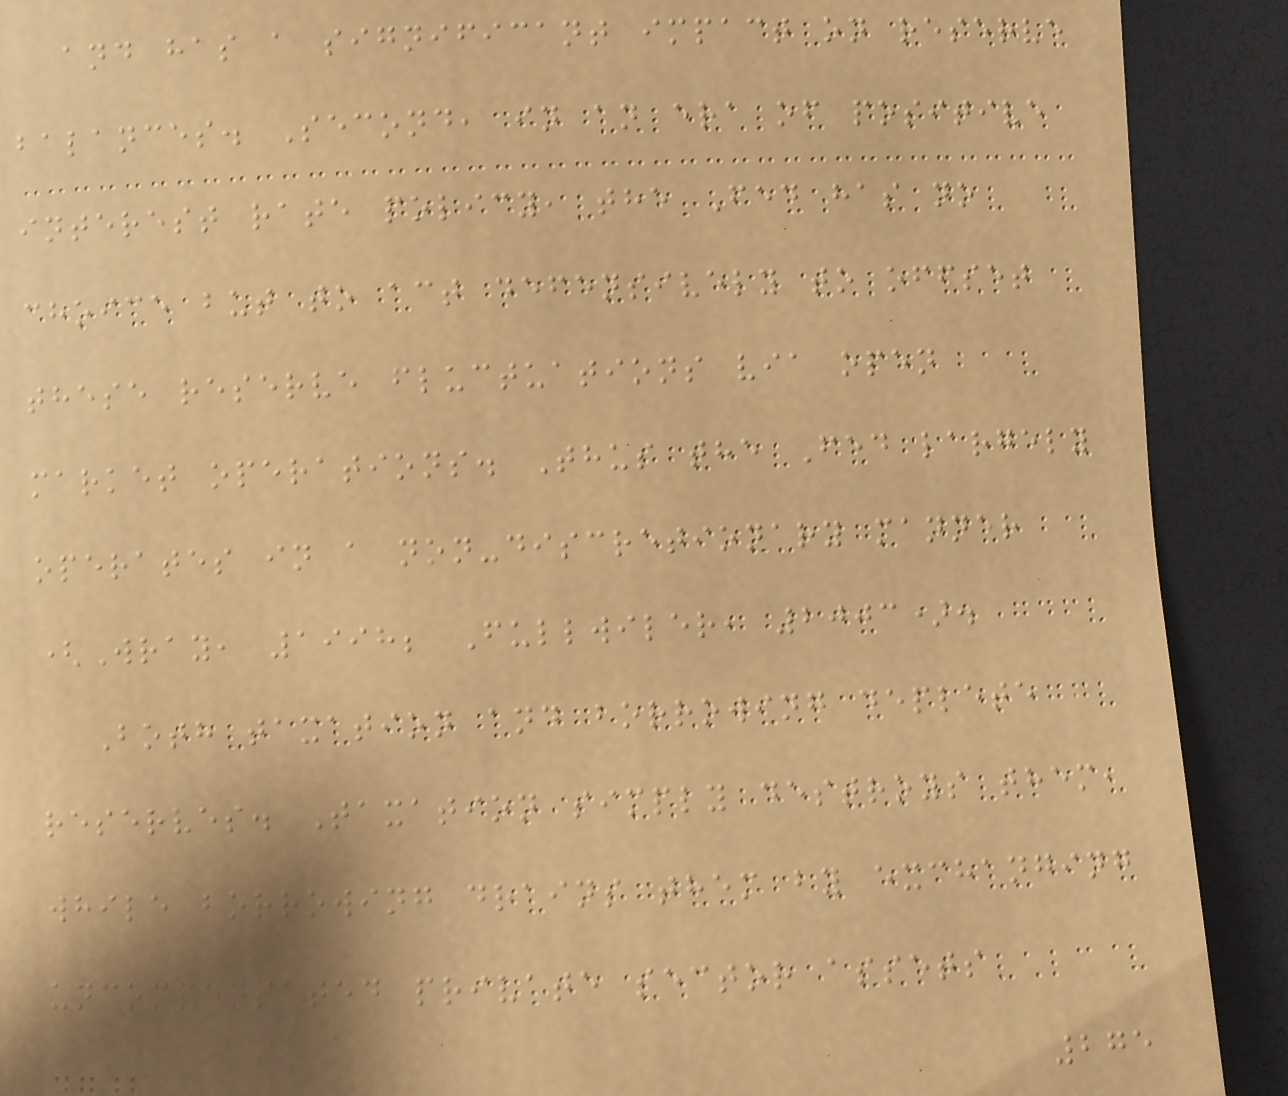and has a significant impact on reserve
balances. Second, in an era of positive
interest rate policy, the Fed has no
choice but to act defensively to offset
these reserve fluctuations via open
market operations. Thus the Fed largely
operates in a non-discretionary manner
(Wray, 1998; Fullwiler, 2003).
Both taxation and borrowing deplete
reserves. Taxation simply destroys them,
while borrowing drains them by exchanging
uncompensated private sector assets
275
